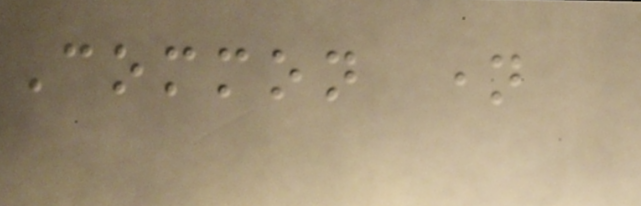Common name
